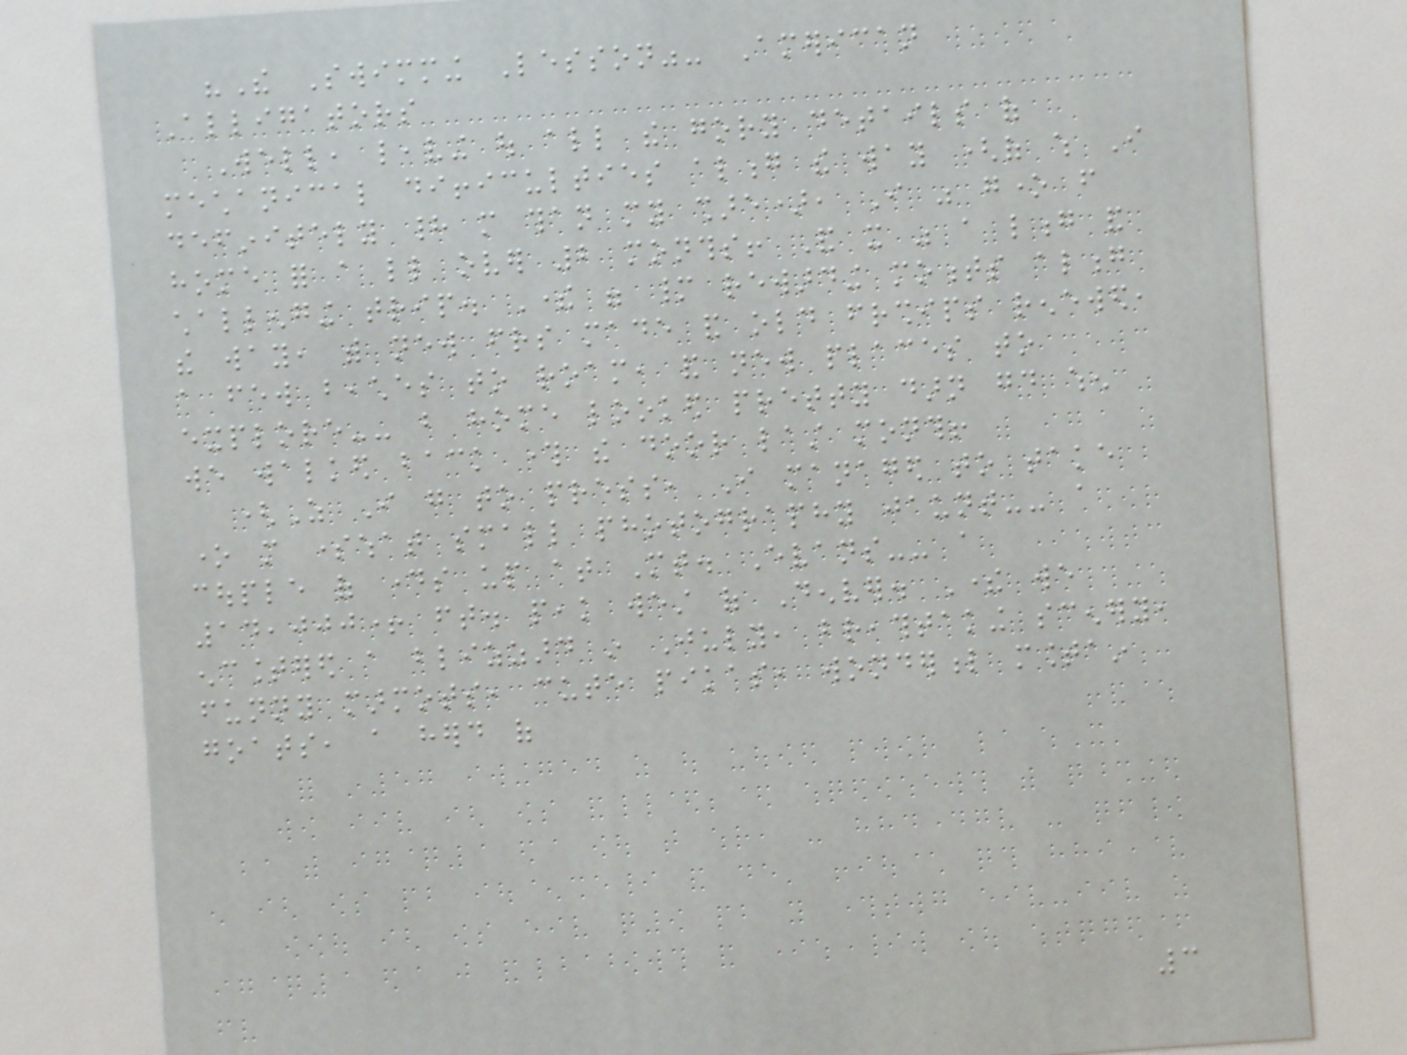"The Swimming Lesson"- American
Alligators
Well, leaving out all the gory details of
mechanical difficulties along the way (of which I
definitely had more than my share), I was gone from
home for a little over 2 months! And it was a long and
challenging trip. There were many rewarding moments along
the way, with new friends made and old friendships renewed,
a few beaches to roam, and new places to
explore-- but home looked pretty darn good when
we walked back through the door last month!
(As I go to press, I managed to take
one more somewhat small photography jaunt-- a
couple of days up at Mt. Evans-- a
14,000+ ft. peak west of Denver. There we
encountered a blizzard in July, breathtaking scenery,
funny marmots, cute pikas, wonderful mountain
goats, a herd of
3
